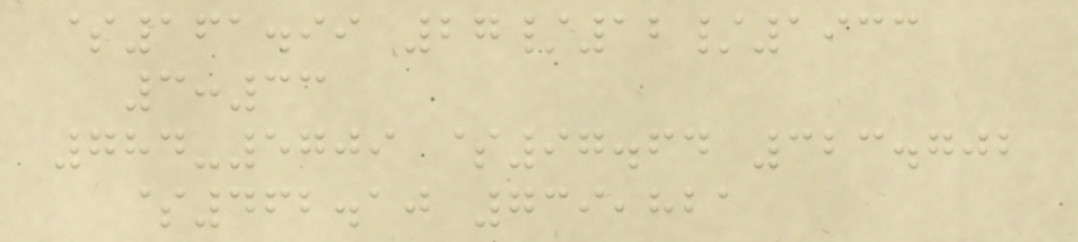$161.99 27/12/1933
3:33
784-5709 $97.64 323.702
$462.10 739,821
